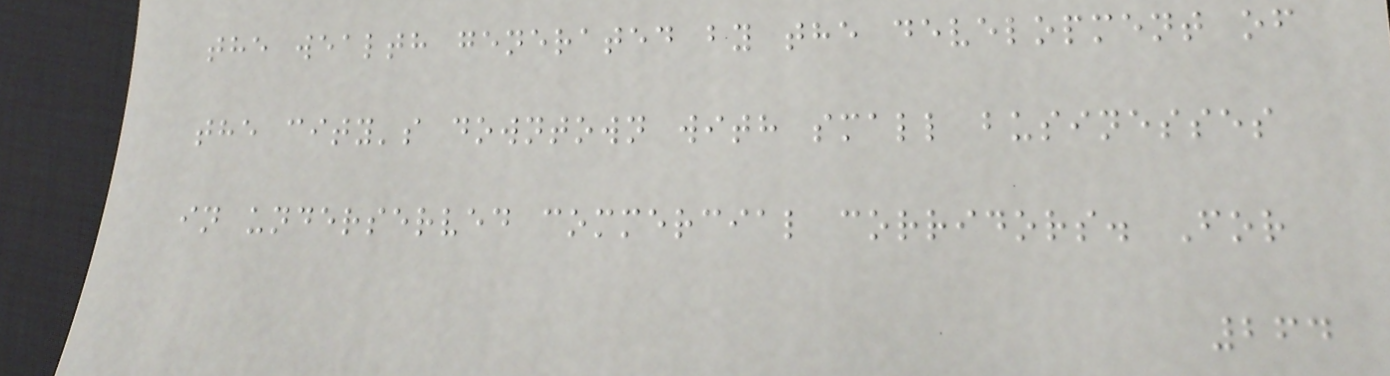the wealth generated by the development of
the city's downtown with small businesses
in underserved commercial corridors. For
264
